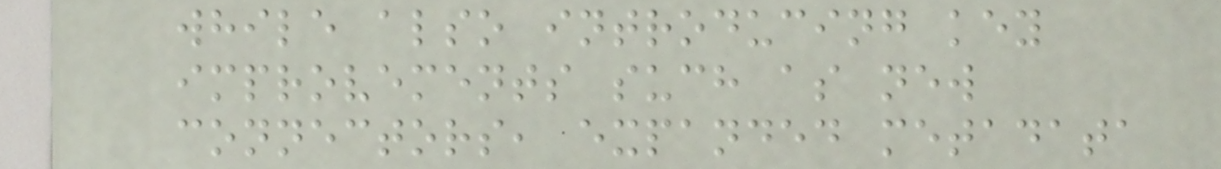while also introducing key
improvements such as new
connectors, expanded metadata
